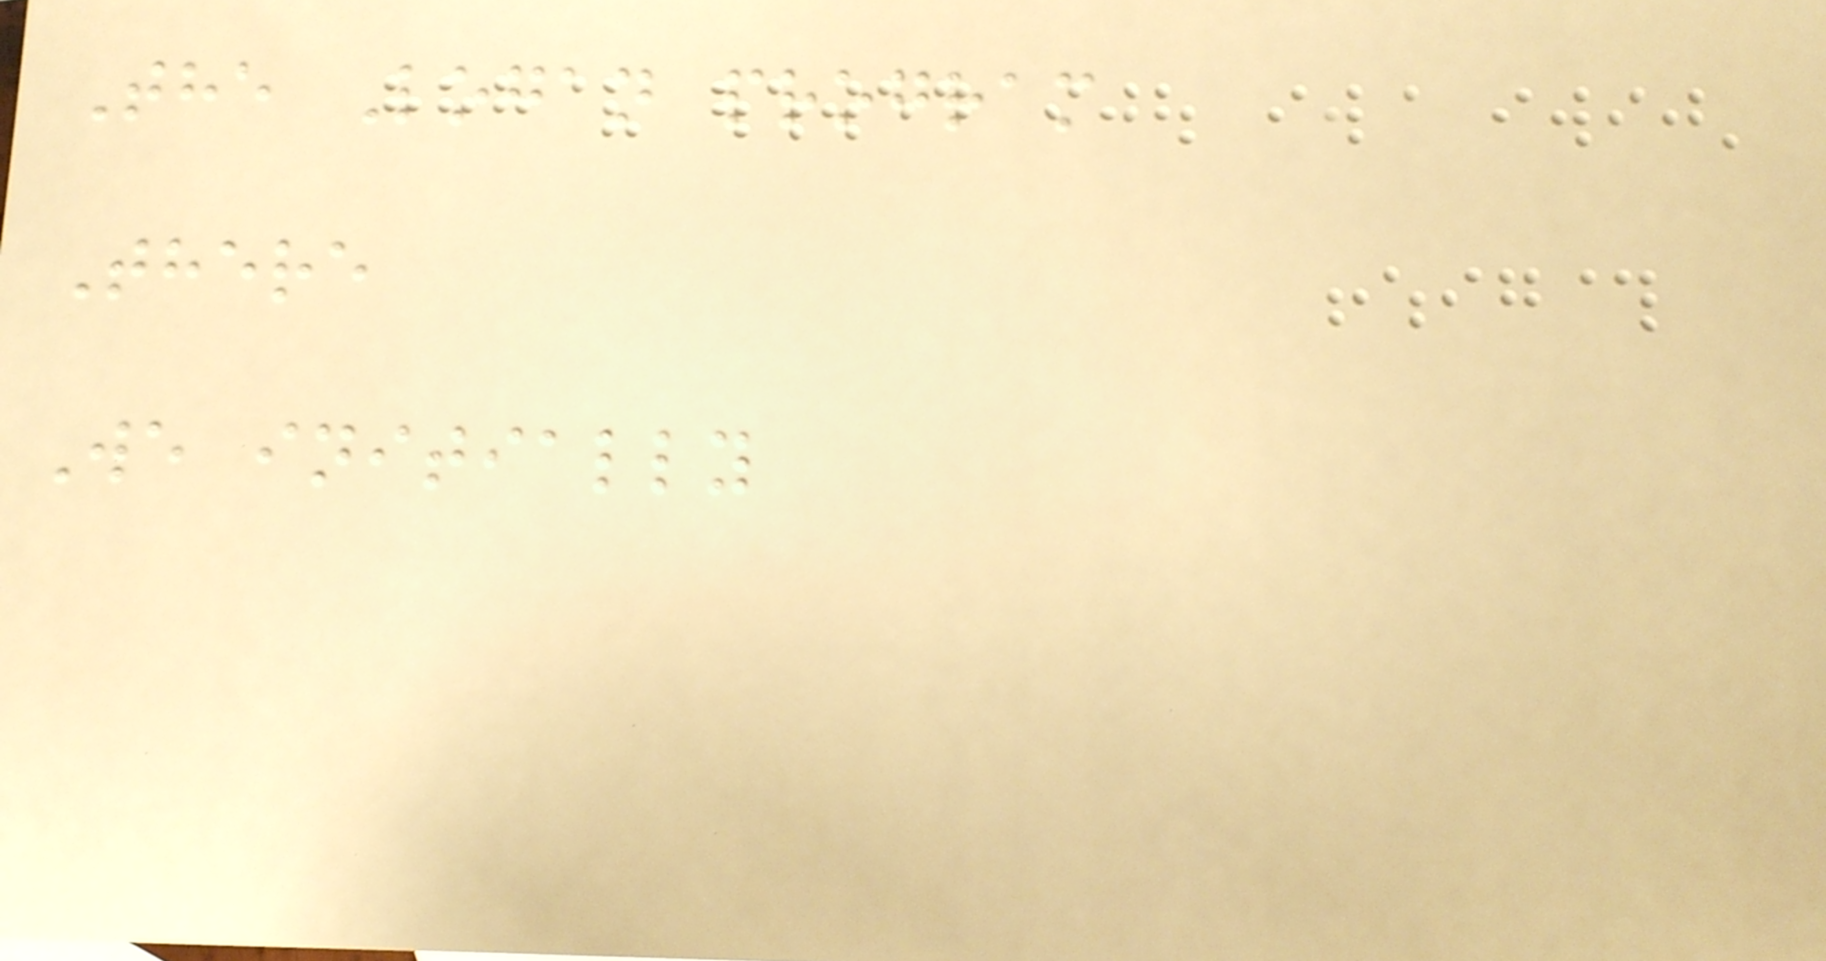The Logan program
There
We initially
